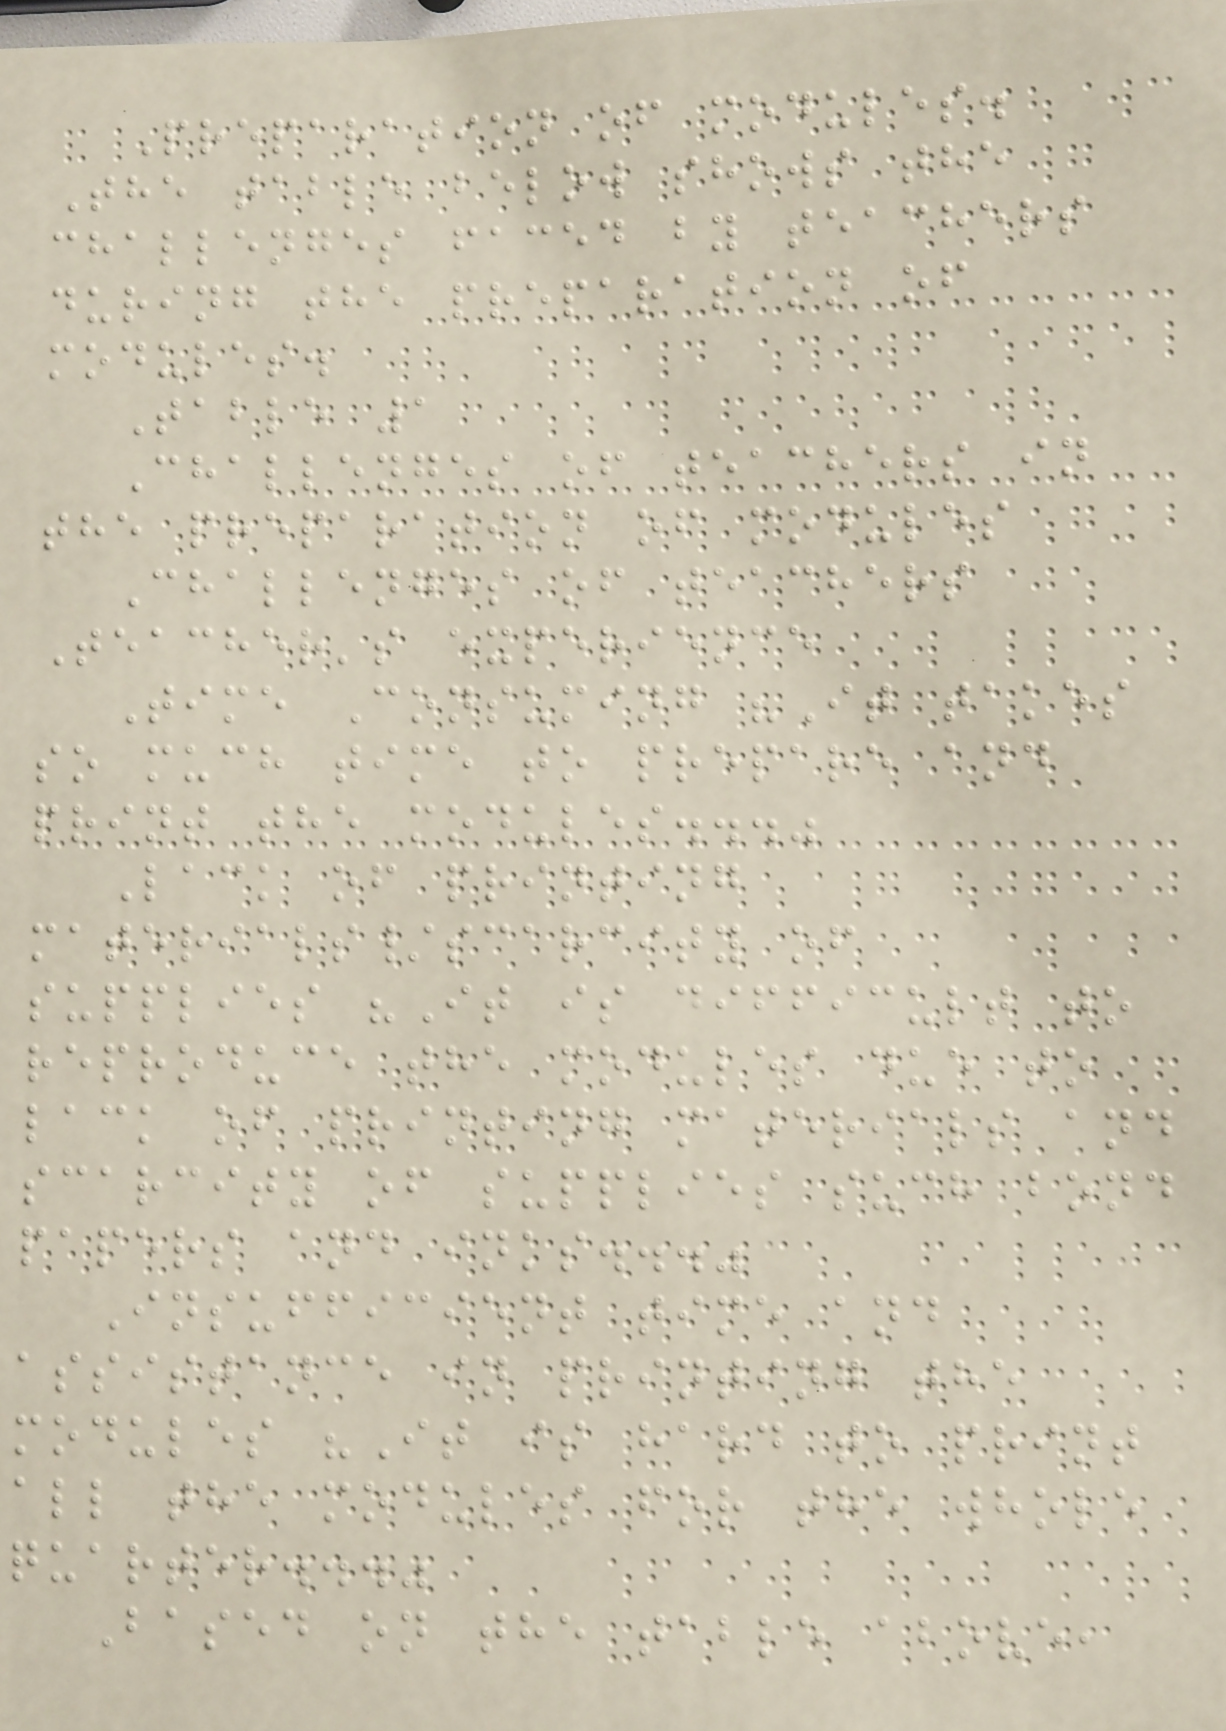Preparation of modules.
The table below shows the
challenges faced by teachers
during the preparation of
modules.
Table 1
Challenges of teachers in
the preparation of modules
Challenges of teachers
Teacher's experience
Time Consuming "It takes
so much time to prepare and
print the modules..."
Lack of printing
materials/scarcity of
supplies "It is difficult to
reproduce the modules due to
lack of printing materials and
scarcity of supplies such bond
papers and inks..."
Insufficient time and
assistance in printing the
modules "It is hard to print
all the modules for the whole
quarter..."
Based on the table above,
